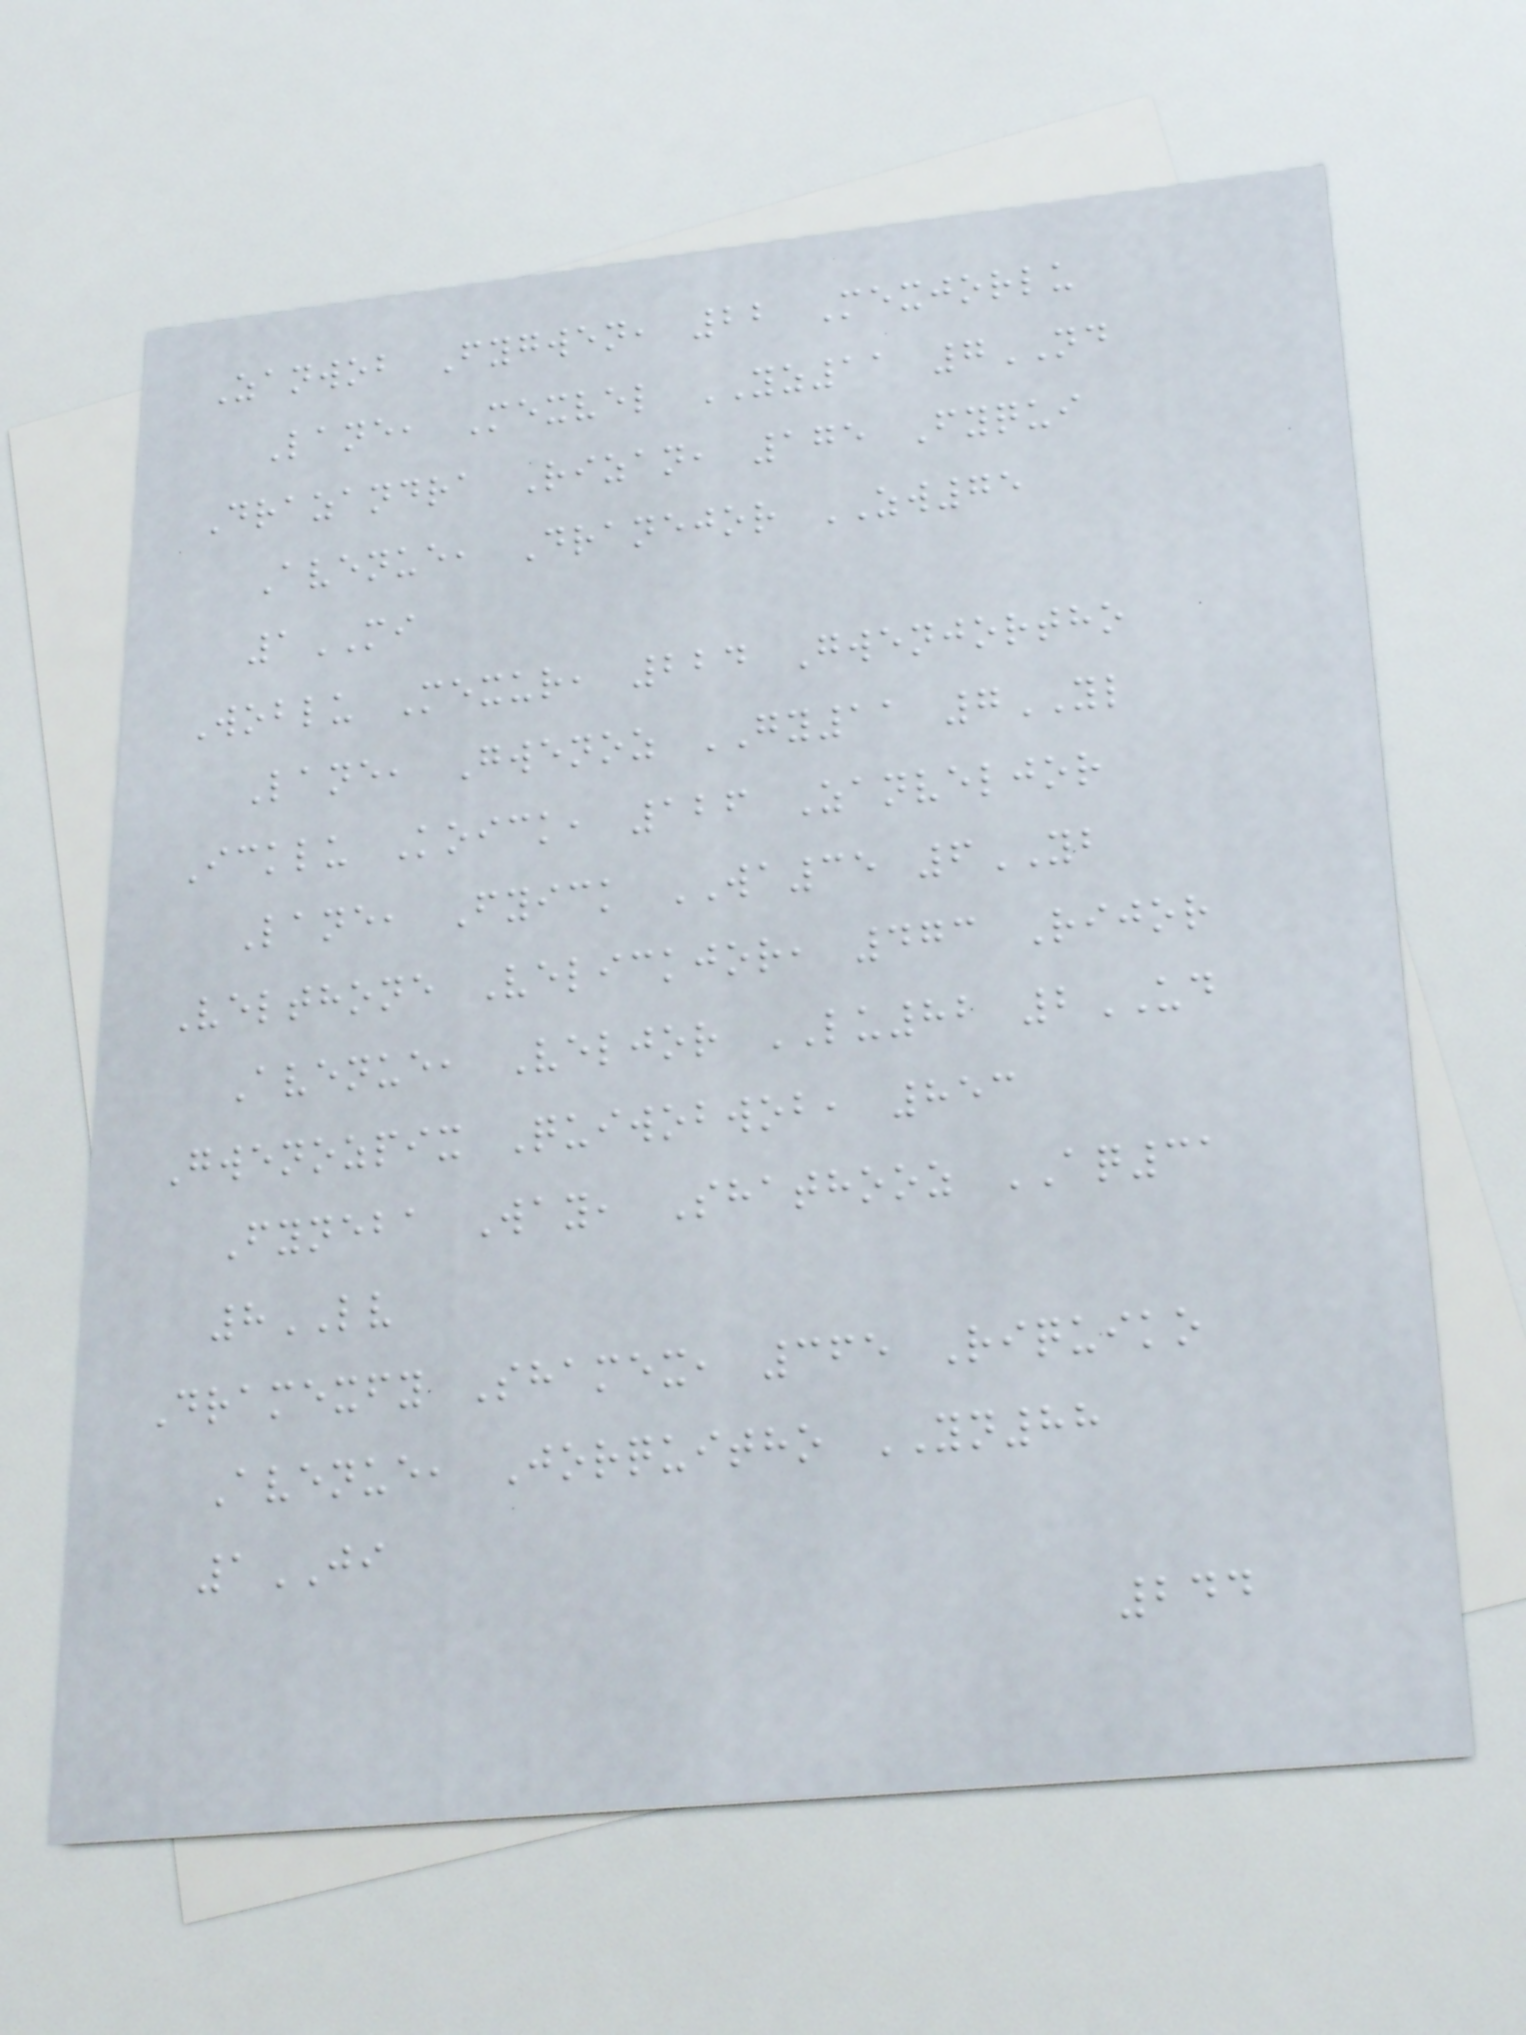Zanwob Fygwen, 22 Mexjorlu
Lane, Mexvel YZ11 7ND
Drazandra Rizan, 175 Fyqui
Avenue, Dranejor ZW75
1MI
Woblu Mexur, 224 Gwenjortho
Lane, Gwenoz GY11 7YL
Icklu Koick, 126 Zanveljor
Lane, Fyick WA35 6YB
Velthone Velickjor, 473 Rijor
Avenue, Veljor LU82 2UD
Gwenozpix Quiwobwob, 853
Fyneba Way, Shathooz AQ31
8LV
Dramexfy Shamex, 365 Riquiko
Avenue, Jorquitho YN88
1JI
244
